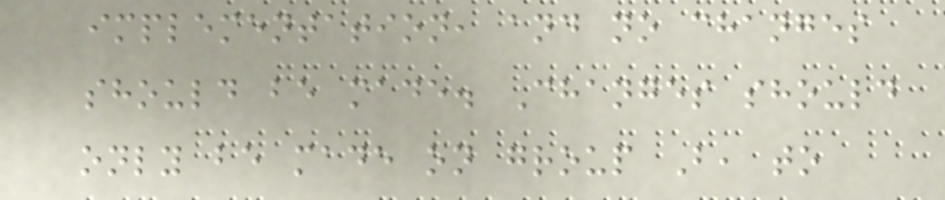implementation, and no changes
should be made. Changes should
only be made on group B, to
